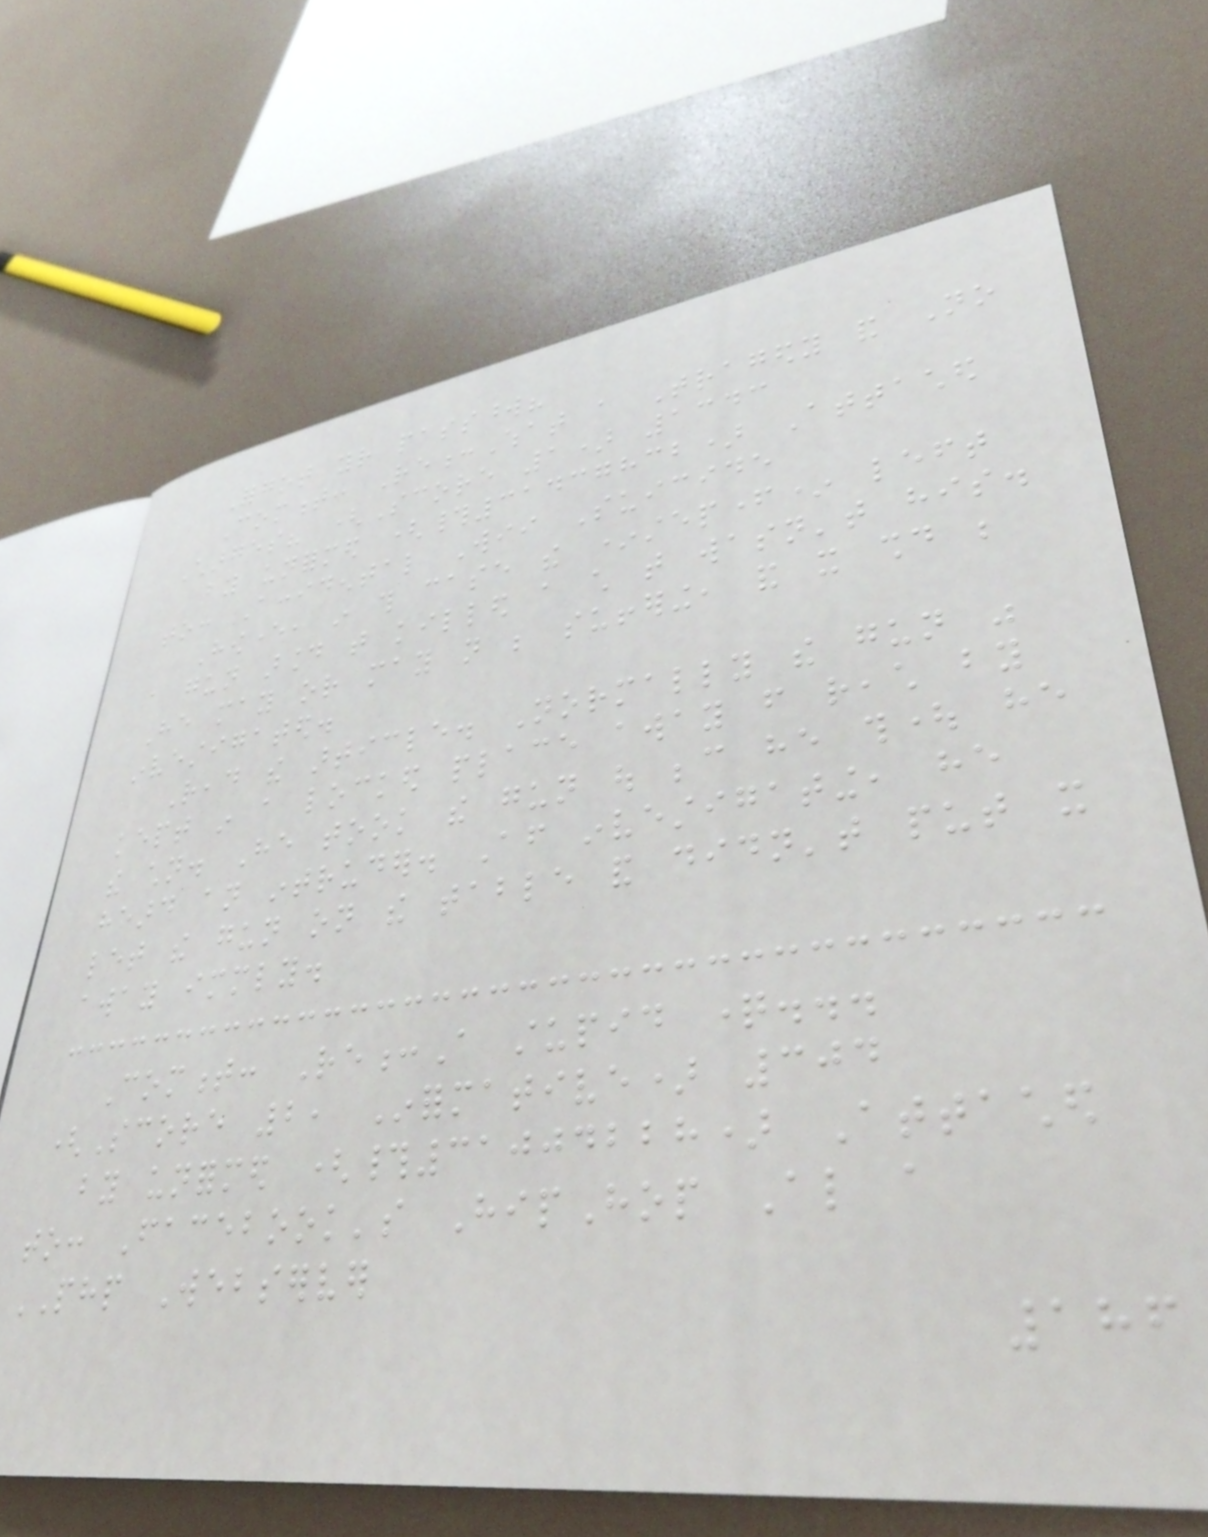Forgot your password?
Comment: Re:What a Tragedy and No
Charges? (Score 1) 1343
by unformed (#31437832) Attached
to: Accidental Wii Suicide
However, in this case the *stepfather* left
a gun around that killed a child that wasn't his.
He may or may not be suffering, and it should be
investigated.
Read the article. Normally the gun was
kept in a locked place away from reach by
the children. He took the gun out because he thought he
heard an intruder. After investigating, he
let the gun on the table and didn't put it
away immediately.
Comment: Re:A stupid question...
(Score 2, Informative) 304
by unformed (#31004228) Attached
to: Facebook's HipHop Also a
PHP Webserver
186
